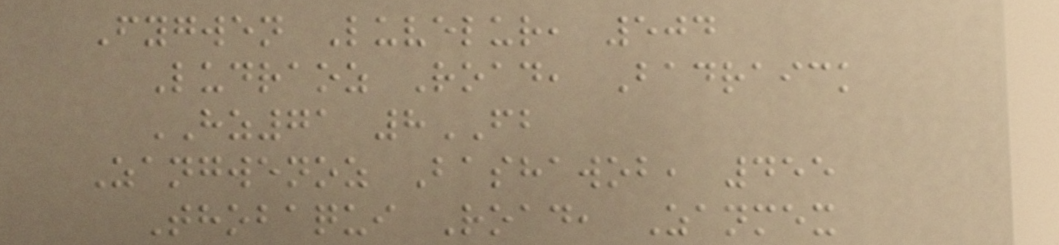Fygwen Luvelur, 504
Ludraoz Road, Badraick
HZ71 8FB
Zangwenoz Bashawob, 455
Thobaqui Road, Zanmex
